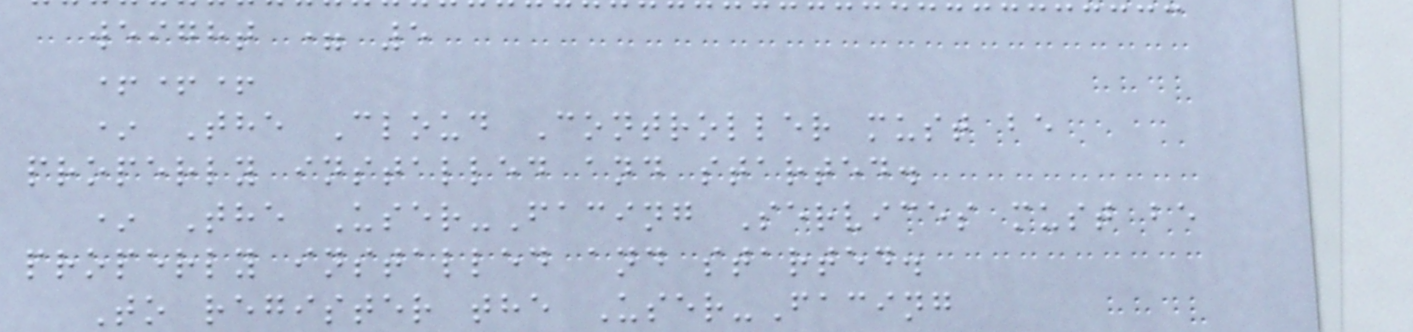weight = 5
+++
* The Cloud Controller must be
properly installed and started.
* The User-Facing Services must be
properly installed and started.
To register the User-Facing
